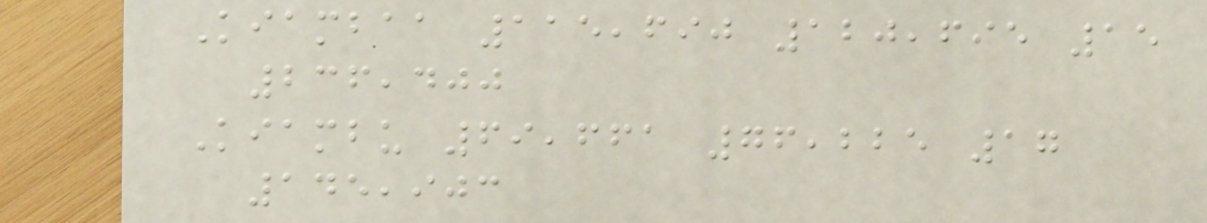Kiambaa 115,690 120,695 15
236,400
Kiambu 69,661 76,225 17
145,903
